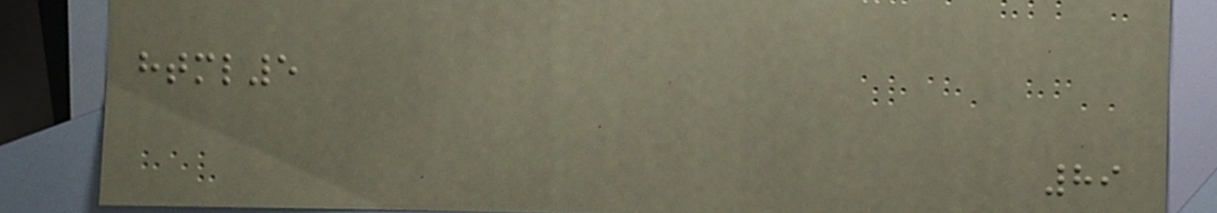html5
89
